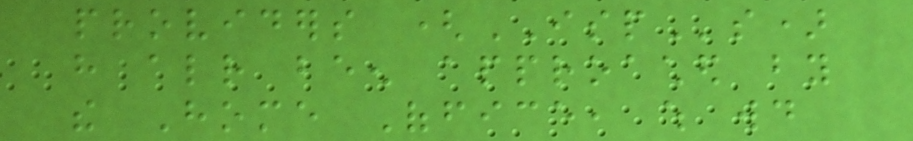providers (ISPs)
have already been approached by
the Home Office, which would
